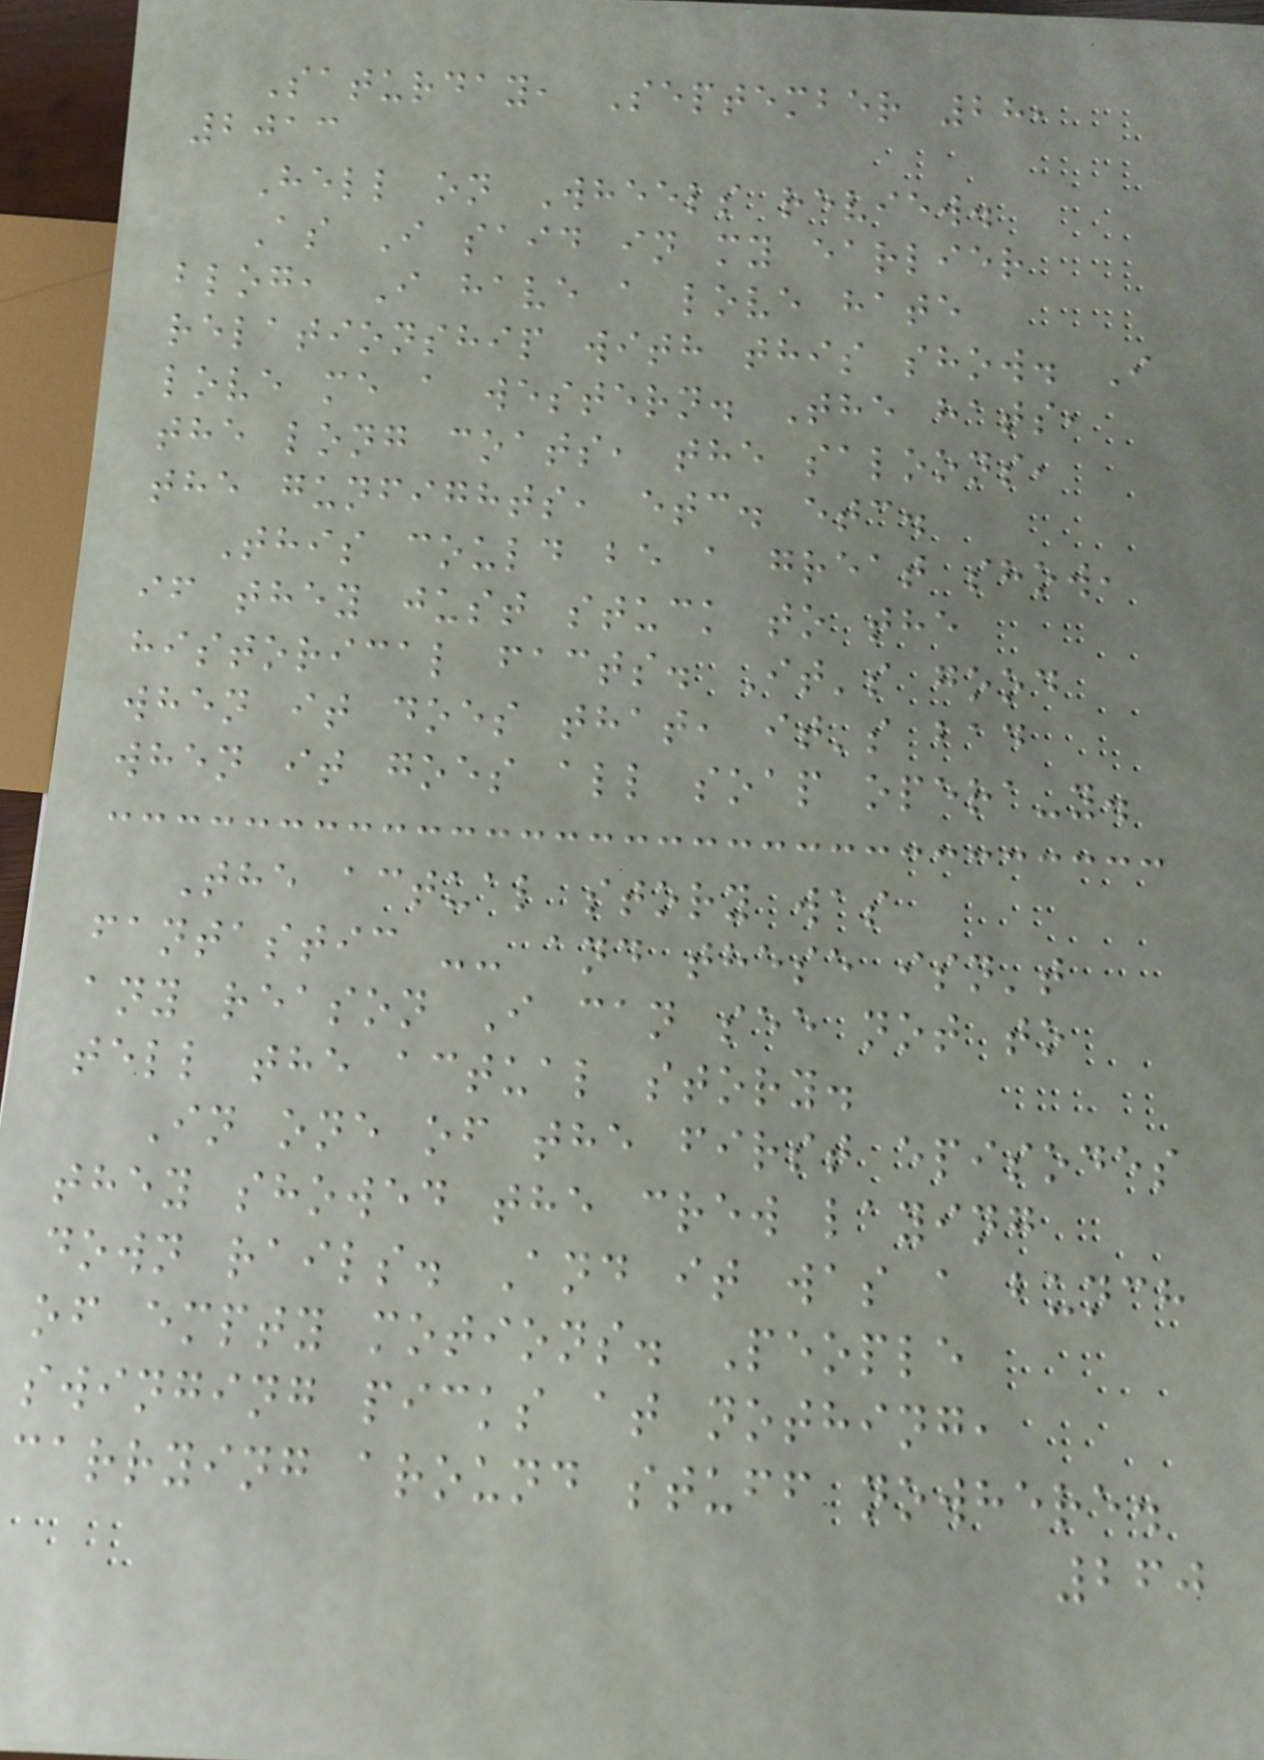Saturday, September 28,
2013
Hell on Wheels review.
As I said in my earlier
blog, I have a love hate
relationship with this show. I
love me a western. The hats,
the long coats, the saloons,
the gunfights, etc. etc.
This could be a great show,
if they just stuck to the
historical facts. It's good
when it does that, it's bad
when it goes all soap opera-y.
The actual story was
fantastic -- and these isn't
any reason I can see not to
tell the actual story.
In one of the first episodes
they showed the crew laying
down rails. And it was a bunch
of empty motions. People
swinging picks at nothing,
carrying around stuff nowhere.
260
